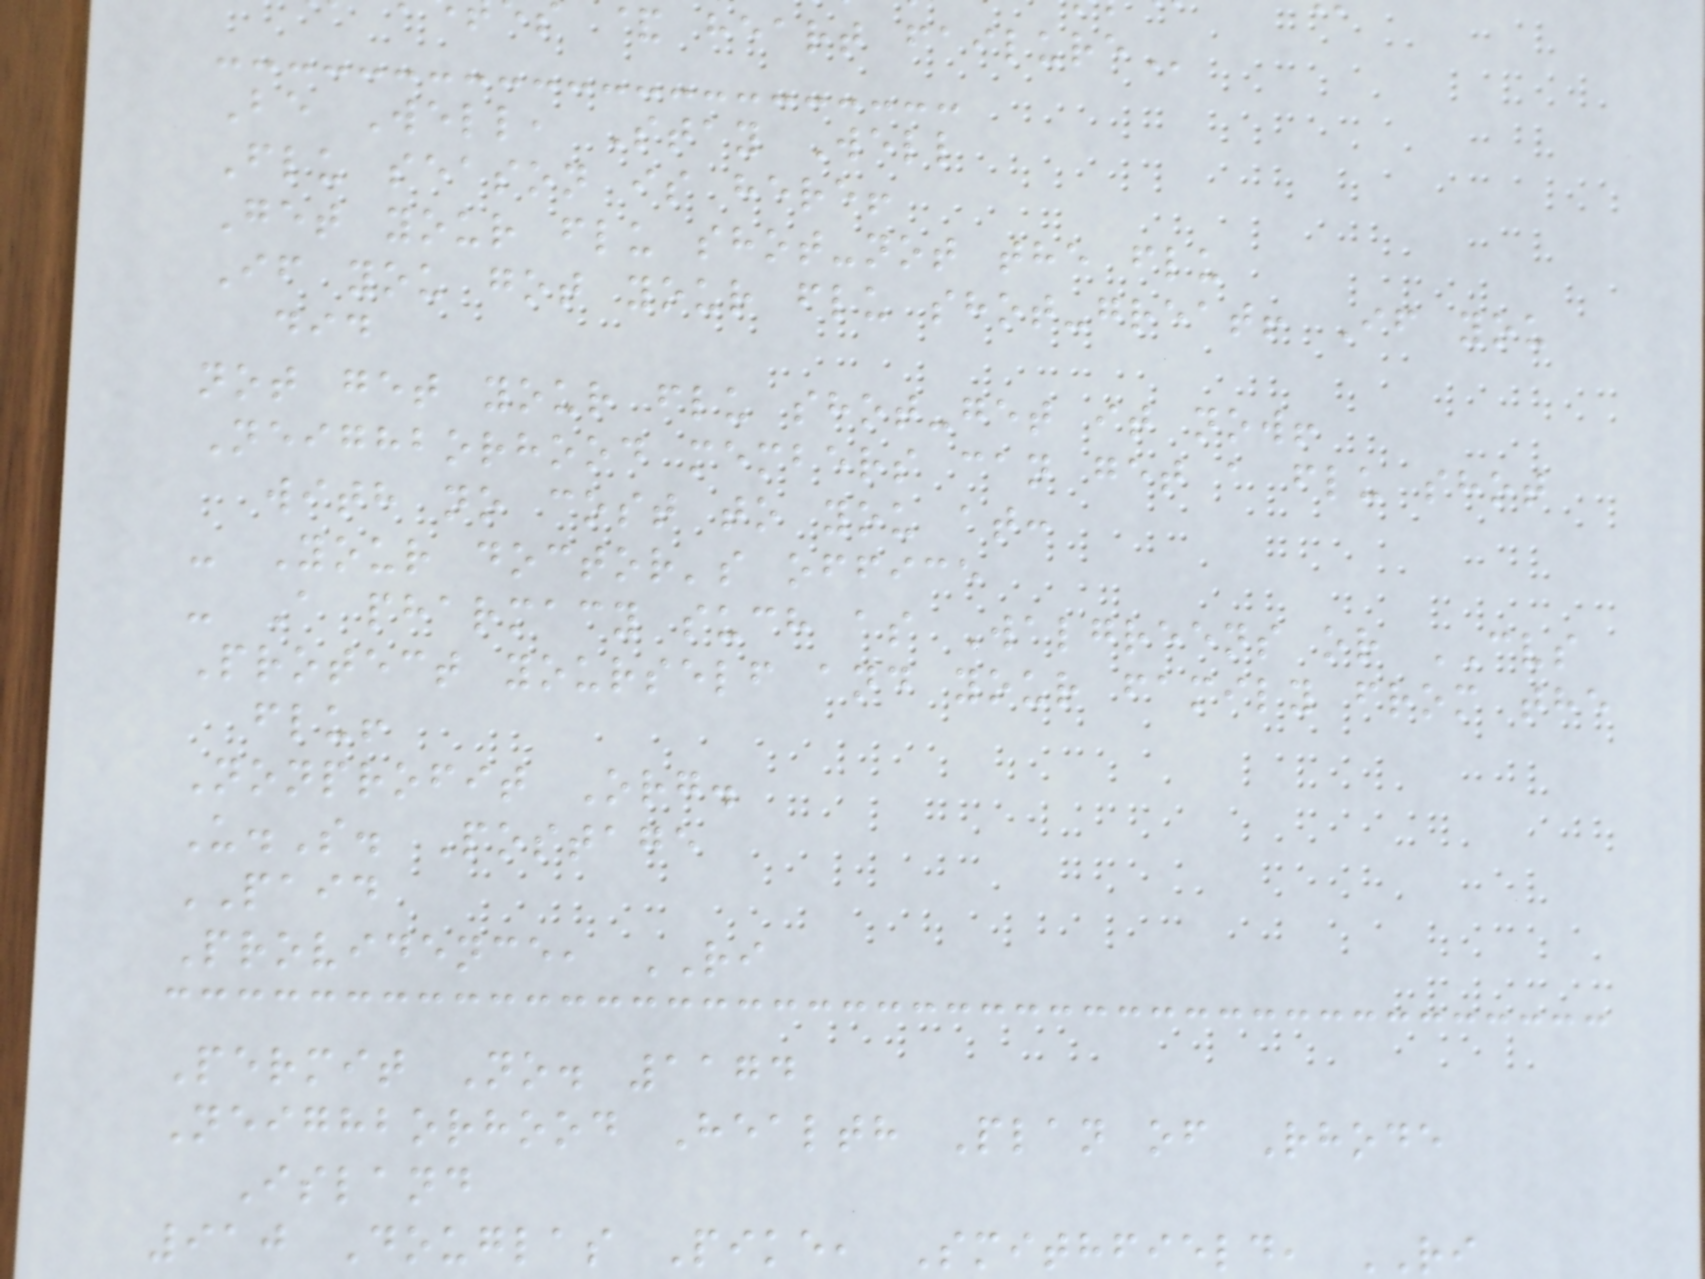& heart
Be Well, Stay Well
Flu season is here!
Get your flu shot-not the flu
If you got your flu shot-great! If you
did
not get your flu shot-get it now!
Neighborhood members can get a flu shot
with no cost to you at:
- Your doctor's office
- A pharmacy such as Walgreens or CVS
Protect yourself and your family from the
flu!
Nonprofit Org.
U.S. Postage
PAID
Providence, RI
Permit No. 1174
Neighborhood Health Plan of Rhode
Island
910 Douglas Pike, Smithfield, RI
